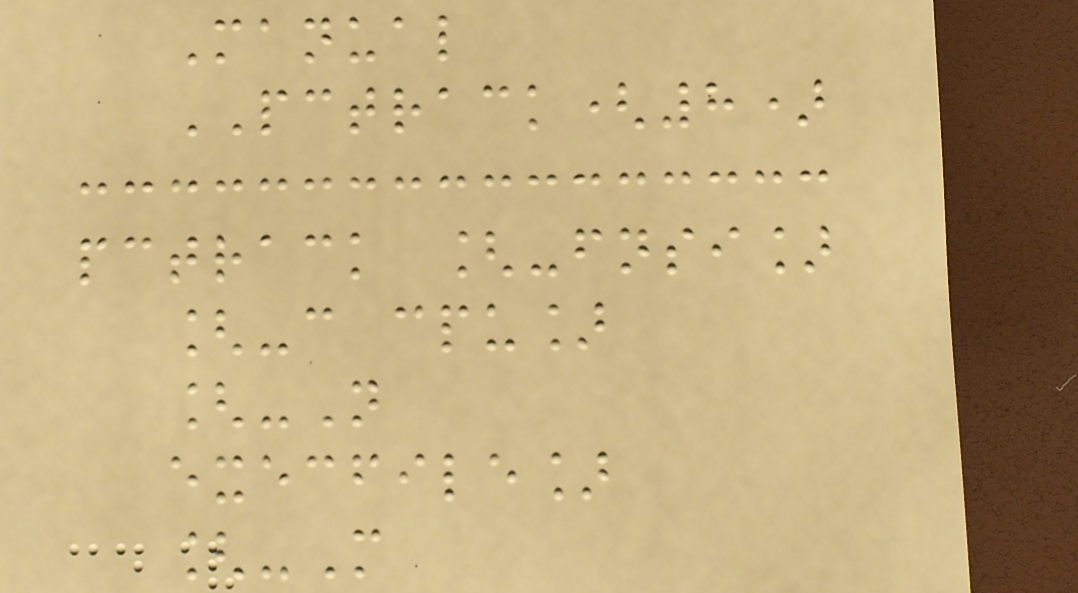Manual
PCTRACK(8)
pctrack [-fnsi]
[-c cpu]
[-N
execfile]
[-M
